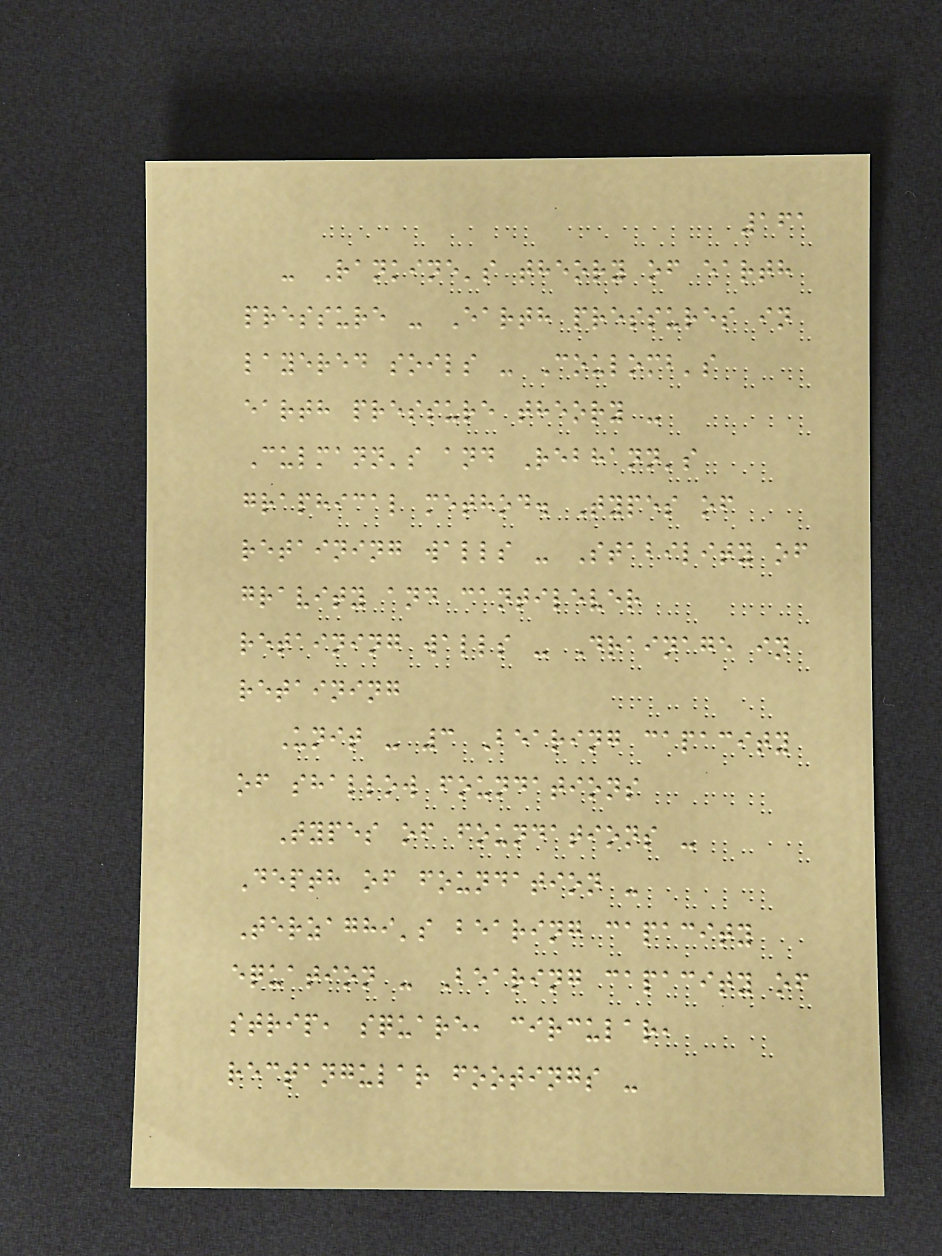161
- Rankine's theory of earth
pressure - Earth pressures in
layered soils - Coulomb's
earth pressure theory -
Culmann's and Rebhann's
graphical method. Types of
retaining walls - Stability of
gravity and cantilever
retaining walls - Drainage in
retaining
Unit - 3 Bearing capacity
of shallow foundations
Types of foundations -
Depth of foundation -
Terzaghi's bearing capacity
equation - Bearing capacity of
strip, square, circular,
rectangular footings -
